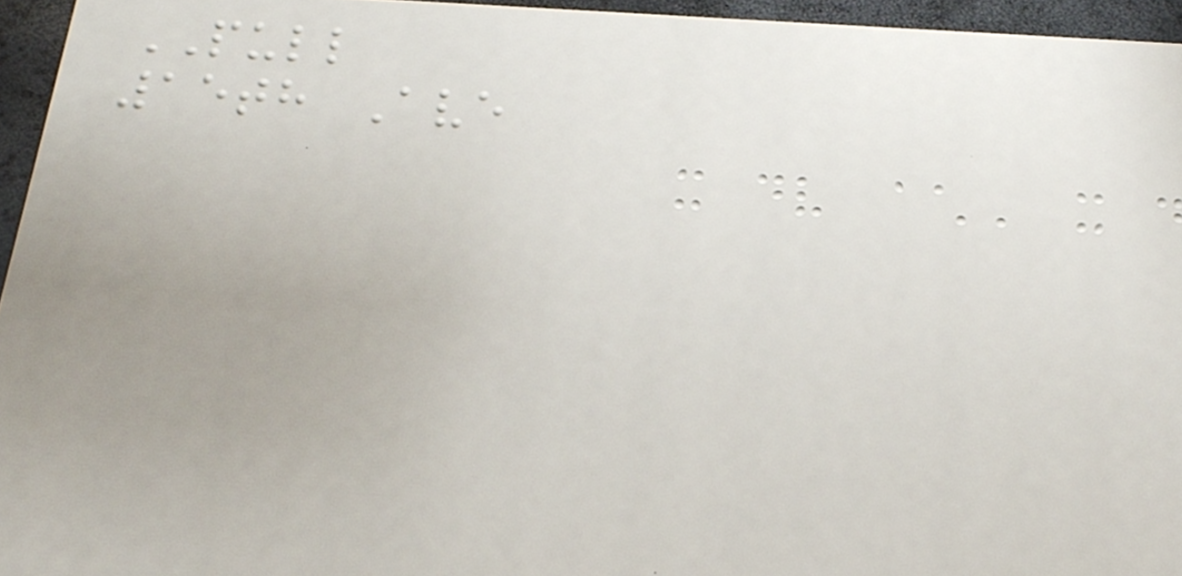PULL
15th Ave
